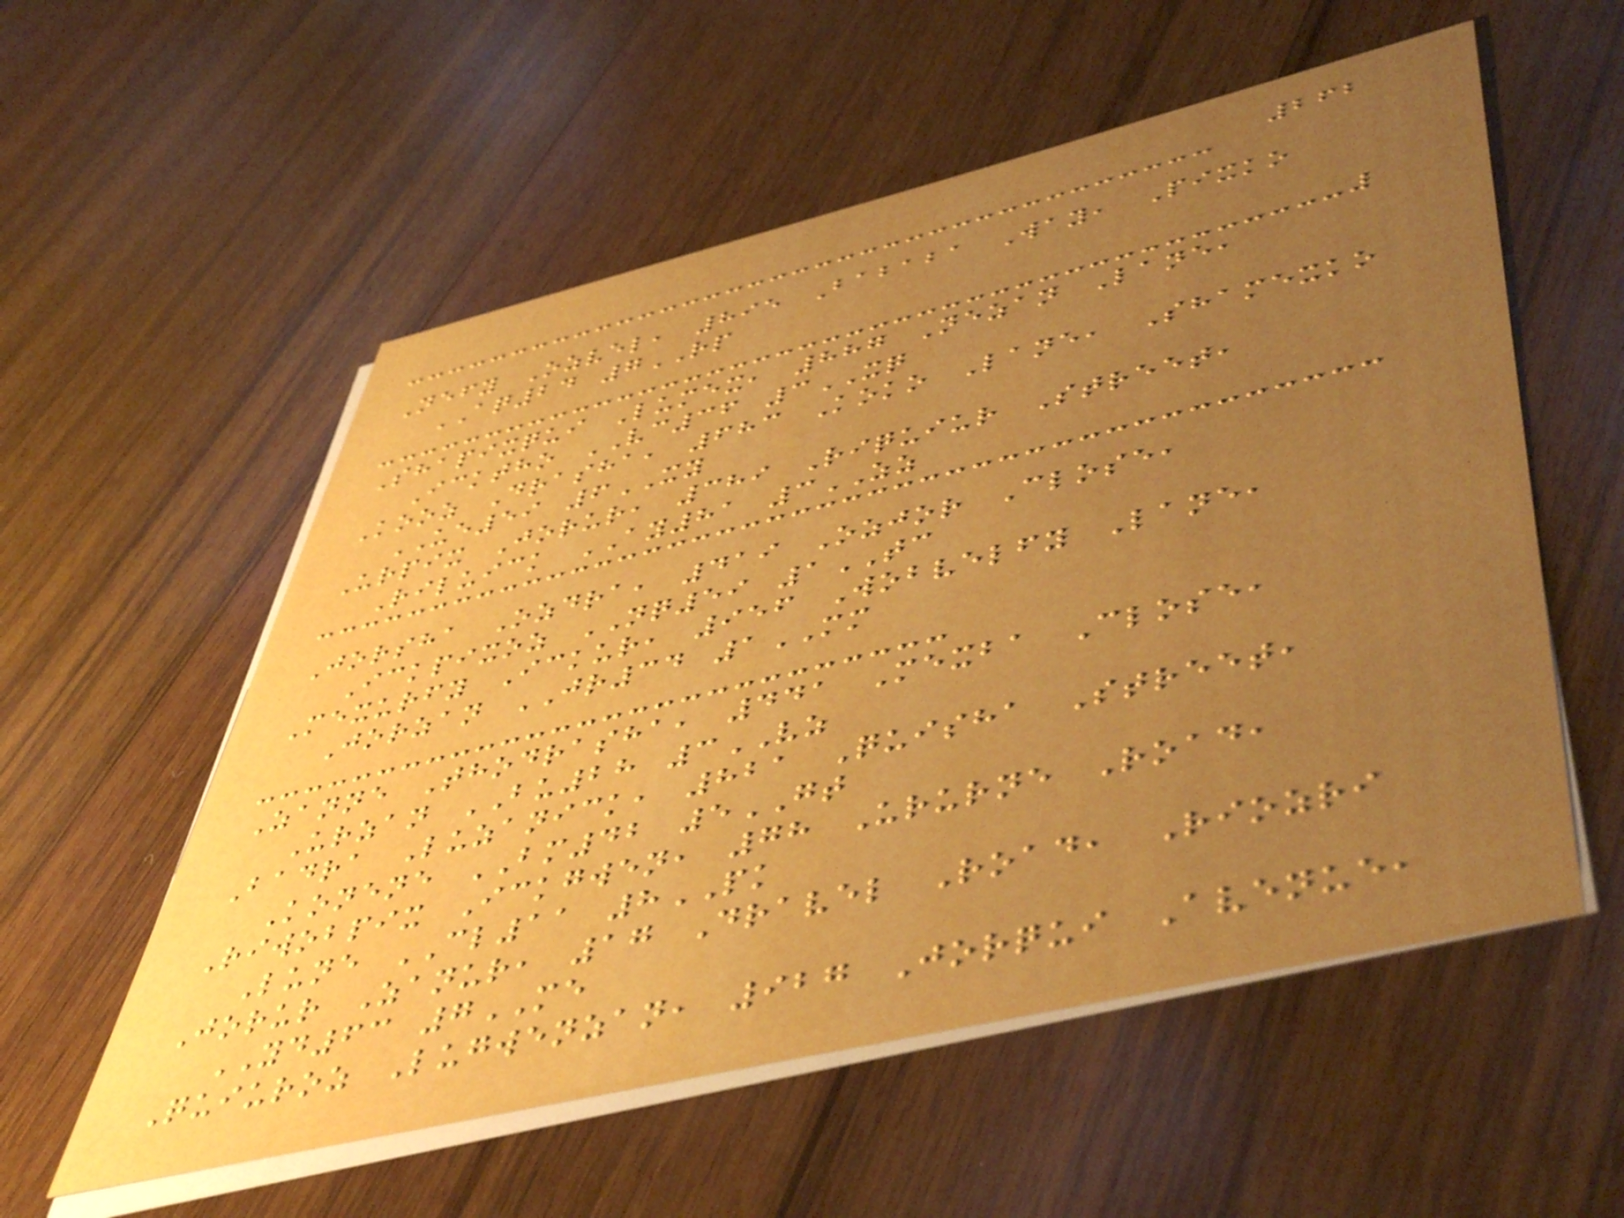262
Nefy Ozvel, 895 Bababa Way, Pixko
AQ24 7RP
Shapixqui Lumex, 887 Nezan Lane,
Icktho VC36 3XQ
Kooz Drasha, 683 Koko Lane, Shamexko
UE59 6XY
Urpix Jorur, 389 Riquiur Street,
Riluick AY81 3ZZ
Jorsha Ozdra, 419 Ozjor Close,
Ickpixoz NQ59 1TC
Mexurfy Ickur, 956 Wobvelfy Lane,
Jorzan JR34 1MM
Zanne Thodrasha, 441 Mexba Close,
Urzan BU28 3VZ
Badra Luzanick, 821 Quisha Street,
Konene BM42 5GT
Riwobpix Ickgwen, 78 Ururne Road,
Lune CL11 8PK
Jorur Zanur, 17 Dravel Road, Riozri
YD63 7ME
Quiuroz Lugwenzan, 927 Jorqui Avenue,
